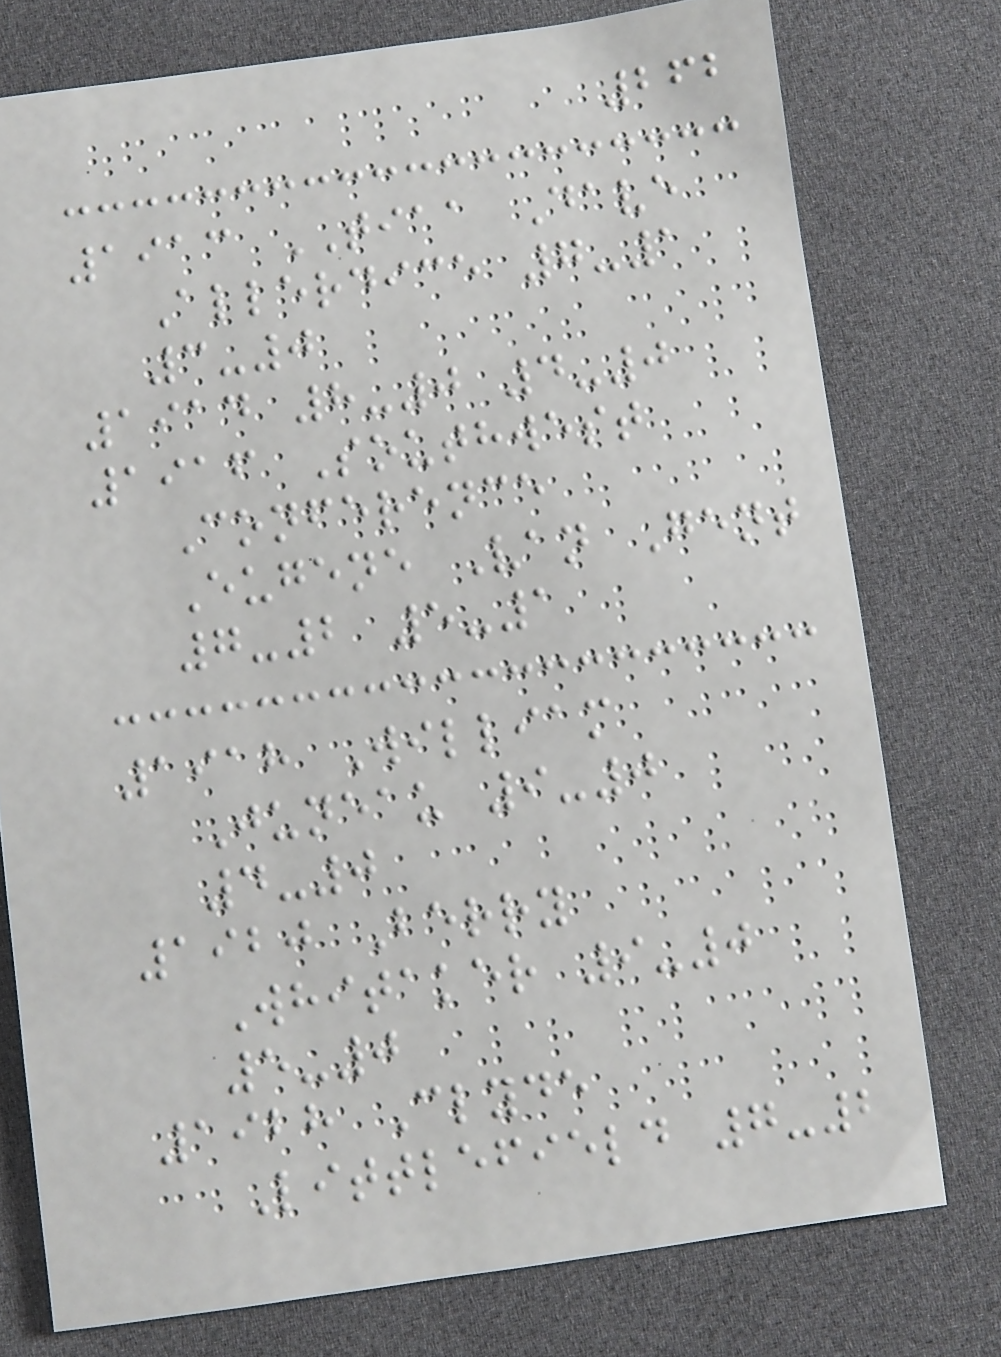262
1913 TIAA Dave
Allerdice 7-1
3-0
1914 8-0 4-0
1916 Southwest
Conference
Eugene Van Gent
7-2 5-1
1918 William
Juneau 9-0
4-0
1920 Berry
Whitaker 9-0
5-0
1928 Clyde
Littlefield 7-2
